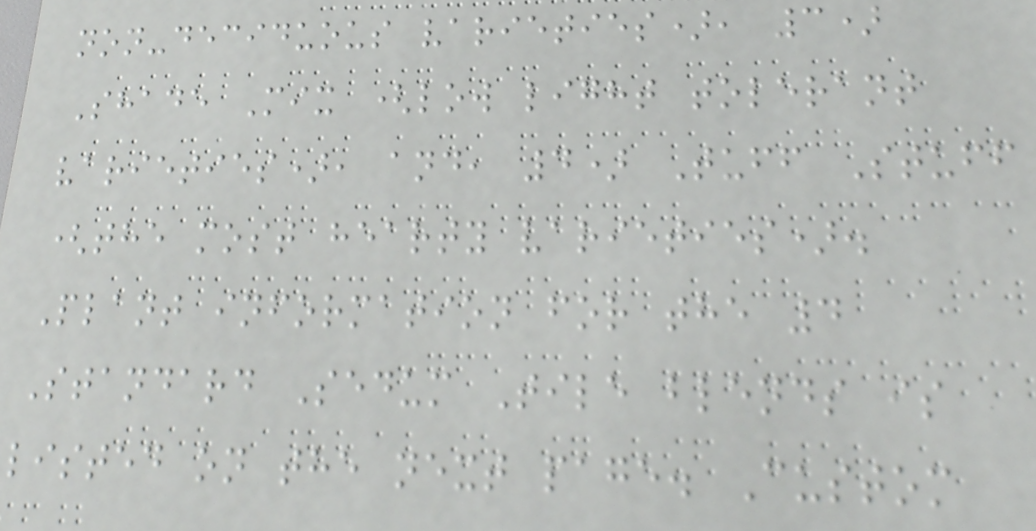non-deciduous varieties), 3)
Shade Mix (low light tolerant
varieties), and, 4) Tuff Stuff
(the most hearty varieties).
Plant information for the 4
Standard Sedum Tile blends is
listed on the next page. Custom
